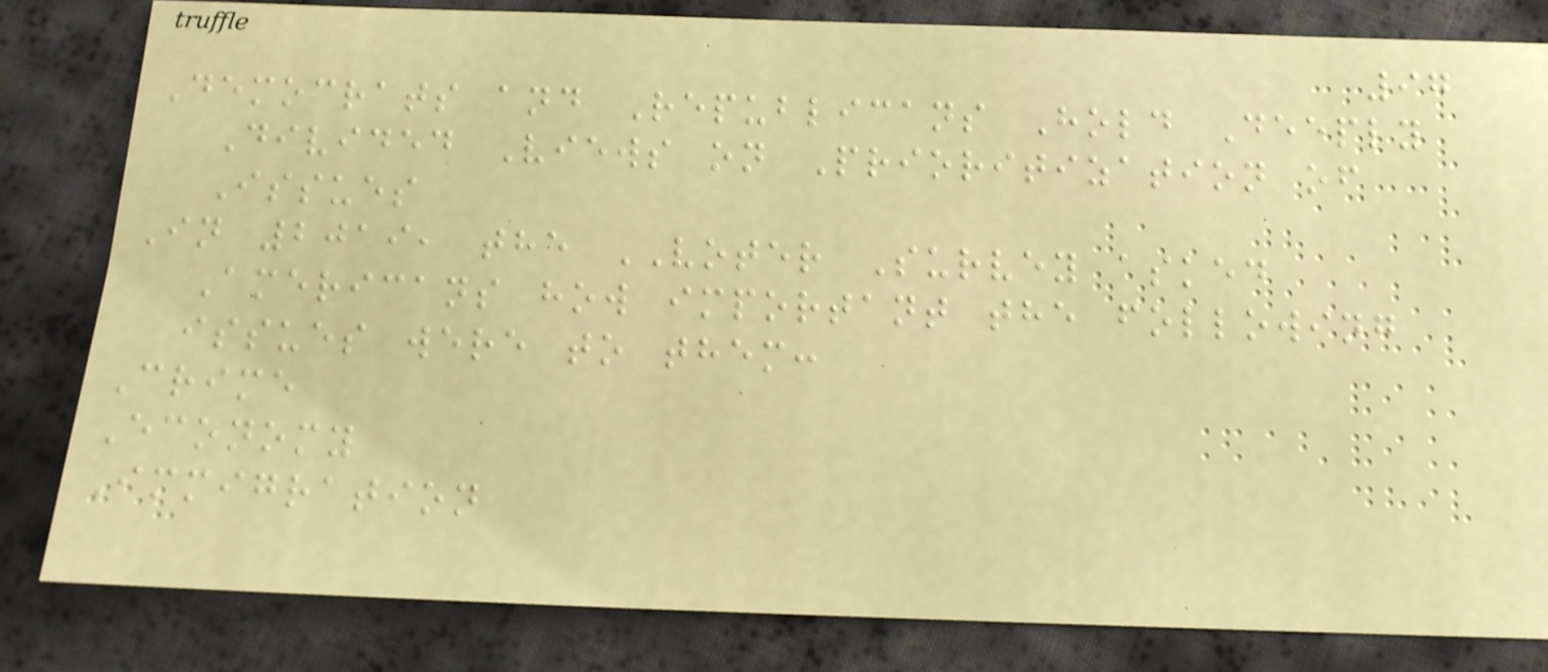97
Democrats and Republicans Hold Deeply
Divided Views on Prioritization of
Issues
In 2019, the VOTER Survey asked
Americans how important the following
issues were to them:
Crime
Economy
Immigration
